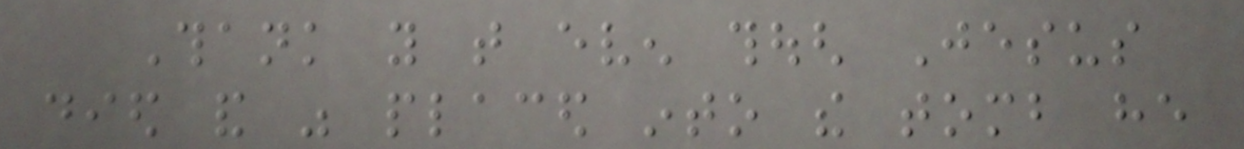Thank you that even though Jesus
died and was placed into the tomb he
